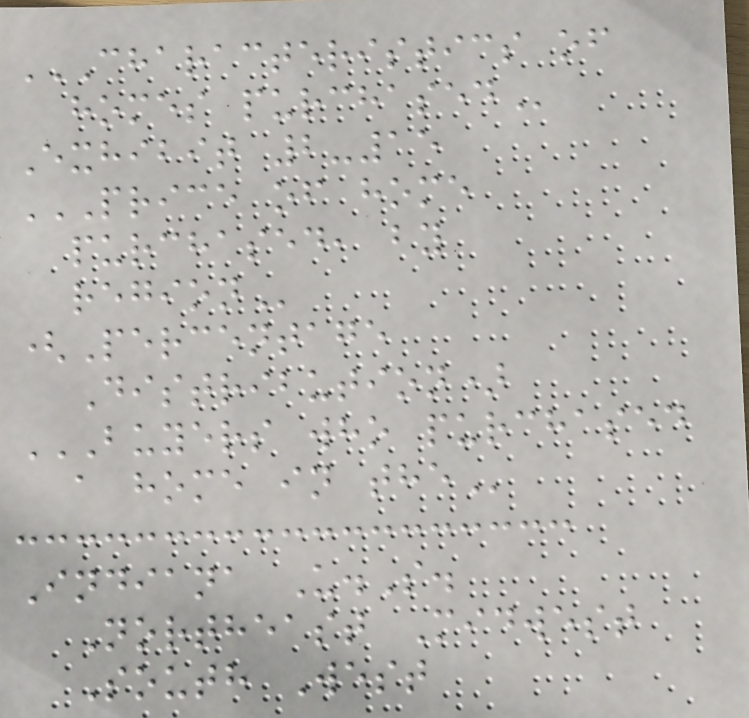CHARACTERISTICS OF
HOMES PURCHASED
Exhibit 2-15
PRICE OF HOME
PURCHASED, BY
REGION
(Percentage
Distribution)
BUYERS WHO PURCHASED
A HOME IN THE
Indiana U.S.
Northeast Midwest
South West
